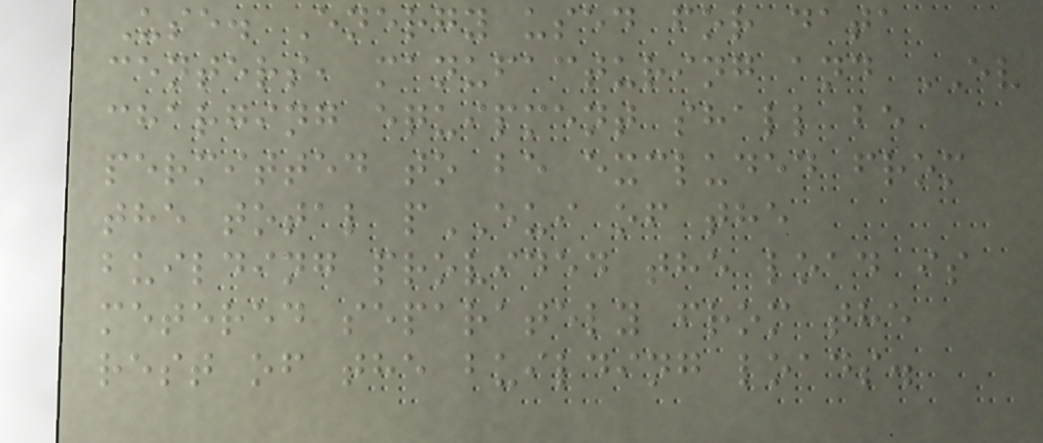Use. Energy used for data
centers, manufacturing and EV
charging equipment shall be
permitted to be excluded from
the total pEUI of the
building provided the load is
metered separately from the
rest of the building loads.
